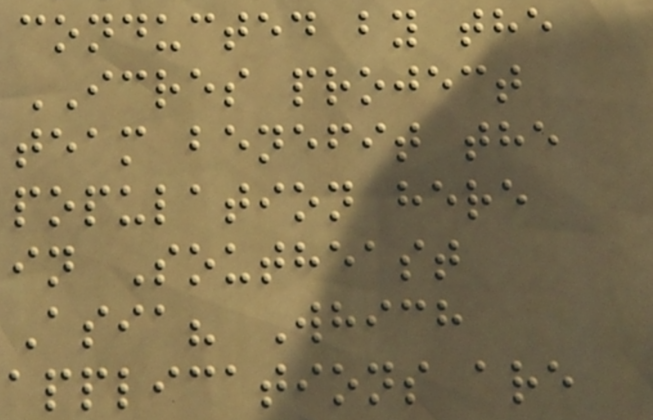conducted by the
ICRES project
team benefit the
population here
in Southeast
Asia? Which
applications are
